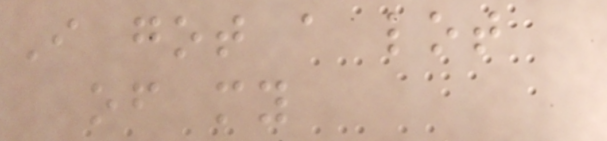I got a lot
of my
